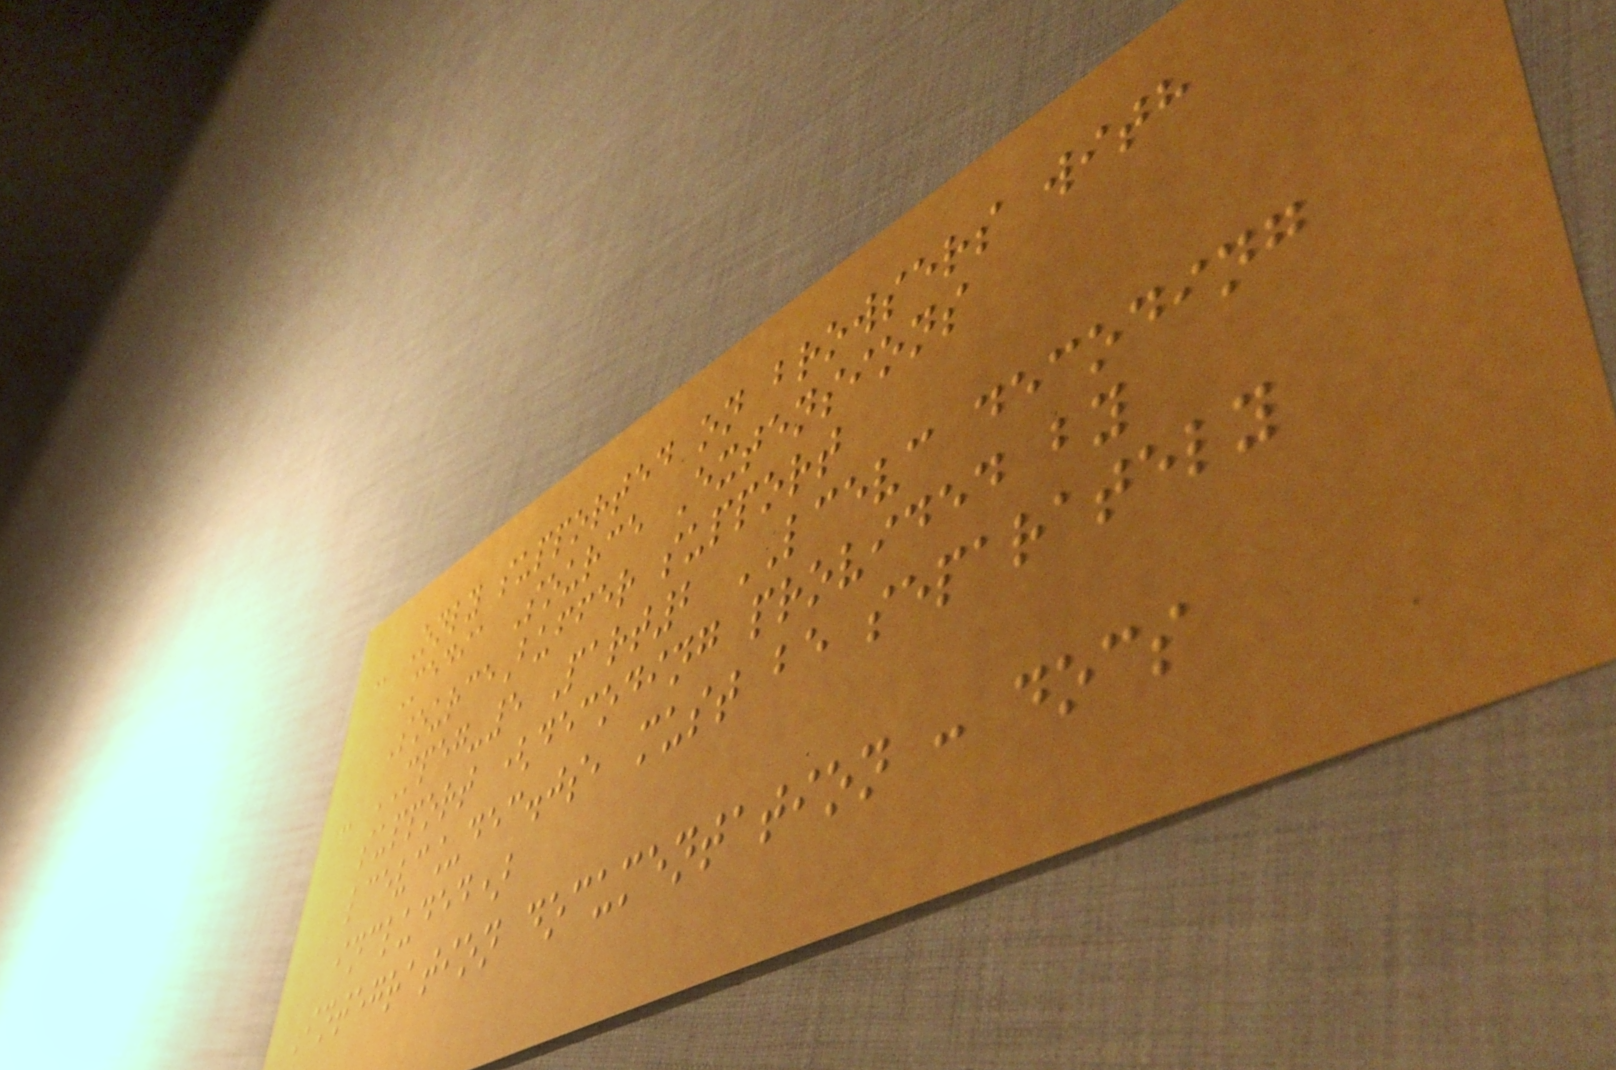- Only supported on browsers with
Media Source Extensions
SourceBuffer support
- MPEG-5 Part2 LCEVC decoding
support (decoding provided by
lcevc_dec.js, must be separately
included)
Integration documentation : docs
